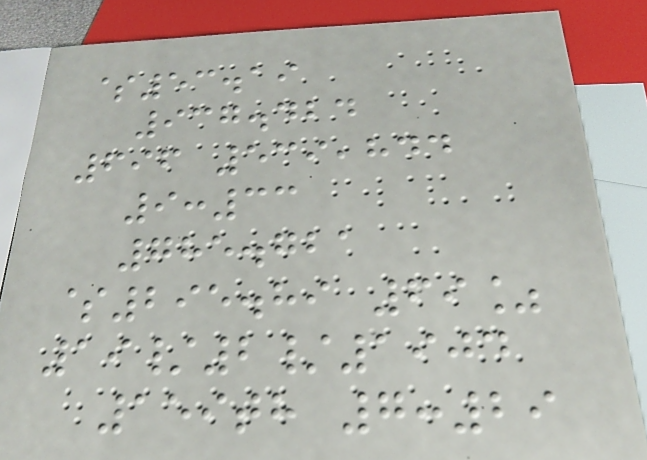$53.19
937.424
696 539,844
9:33
785.721
$295.89 69%
19/2/1904
159th 7:29
